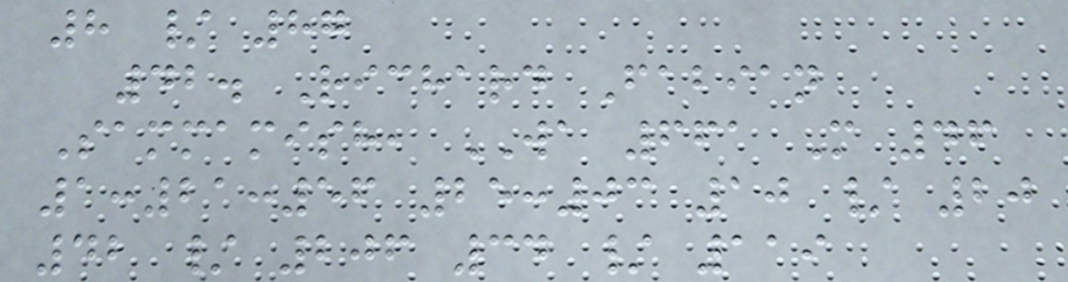8 / 87
42. Richard Fabian
Sammamish, WA 661 M 46
1:21:56 25:03 10 / 20
42 / 206 34 / 119
